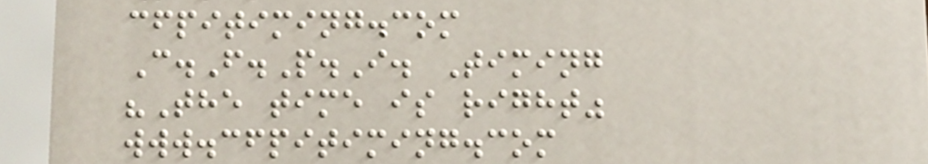cfpitiming.com
C.F.P.I. Timing
"The time is right"
www.cfpitiming.com
